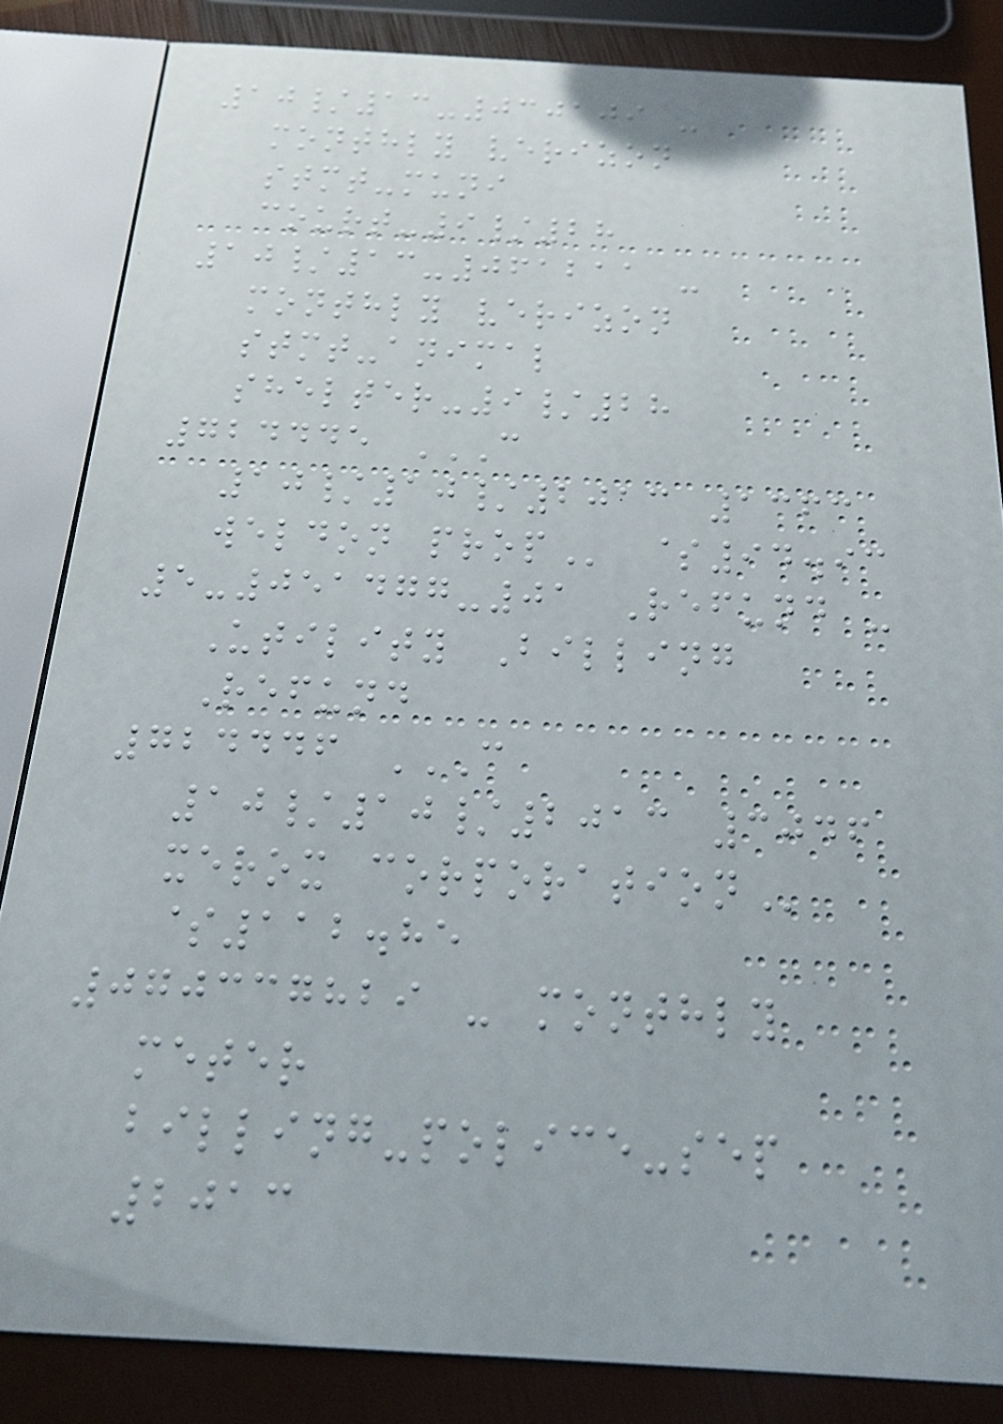10/13-030109 -
monthly verizon
stmt-muni
court-9/28
10/13-061211 -
monthly verizon
stmt-animal
shelter-9/28
724445 C
10/10/2013 1363
WELDON PROP $94.93
5-051477-01 Refund -
Utility Billing
Refund
724446 C
10/10/2013 3046
XEROX CORPORATION
$112.85
070337829 - monthly
meter
billing-police-sep
2013
